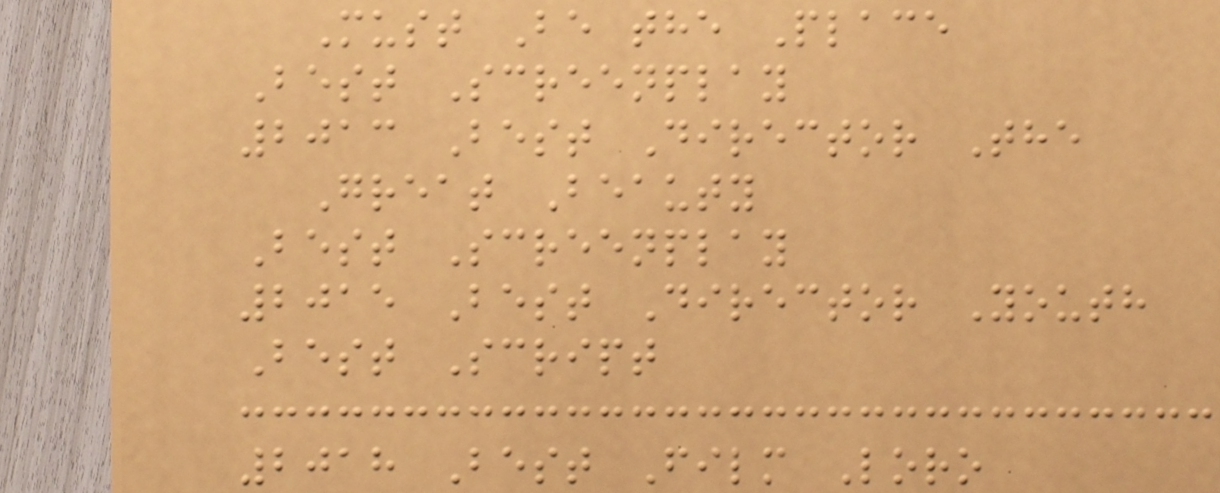Must Be the Place
Best Screenplay
2013 Best Director The
Great Beauty
Best Screenplay
2015 Best Director Youth
Best Script
2018 Best Film Loro
